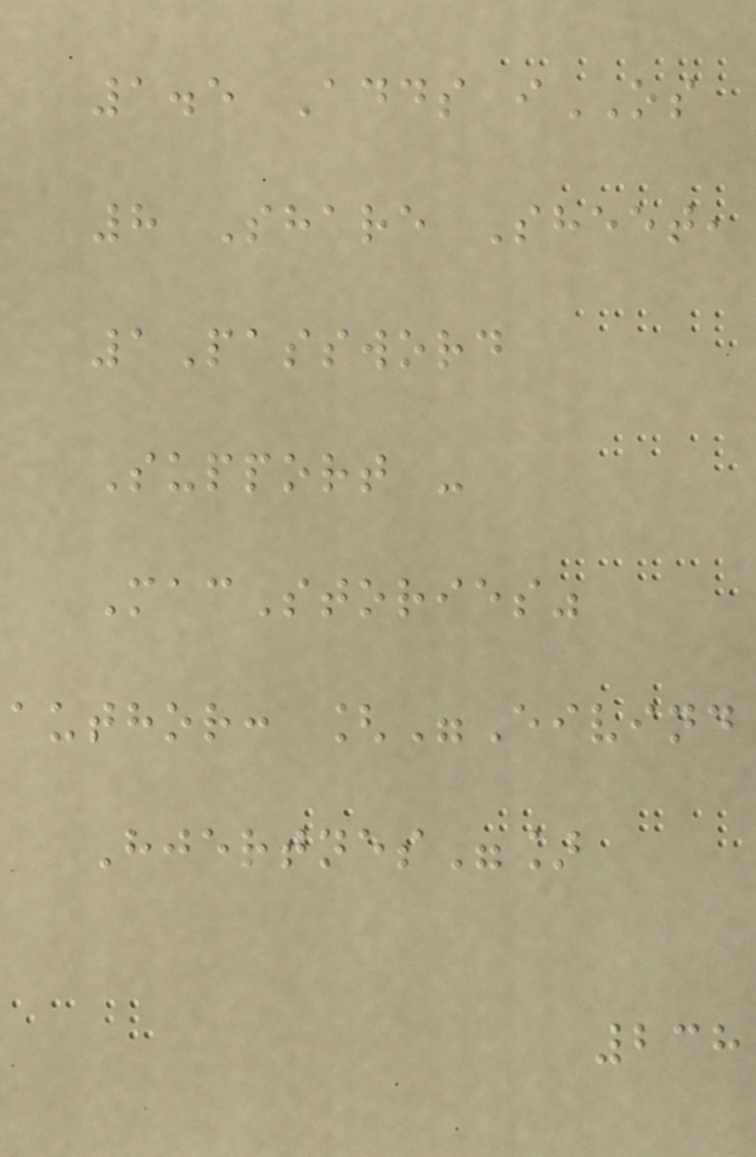1.5 Adds iOS
8 Share Sheet,
1Password
Support -
MacStories"
author: ["Eivind
Hjertnes"]
238
